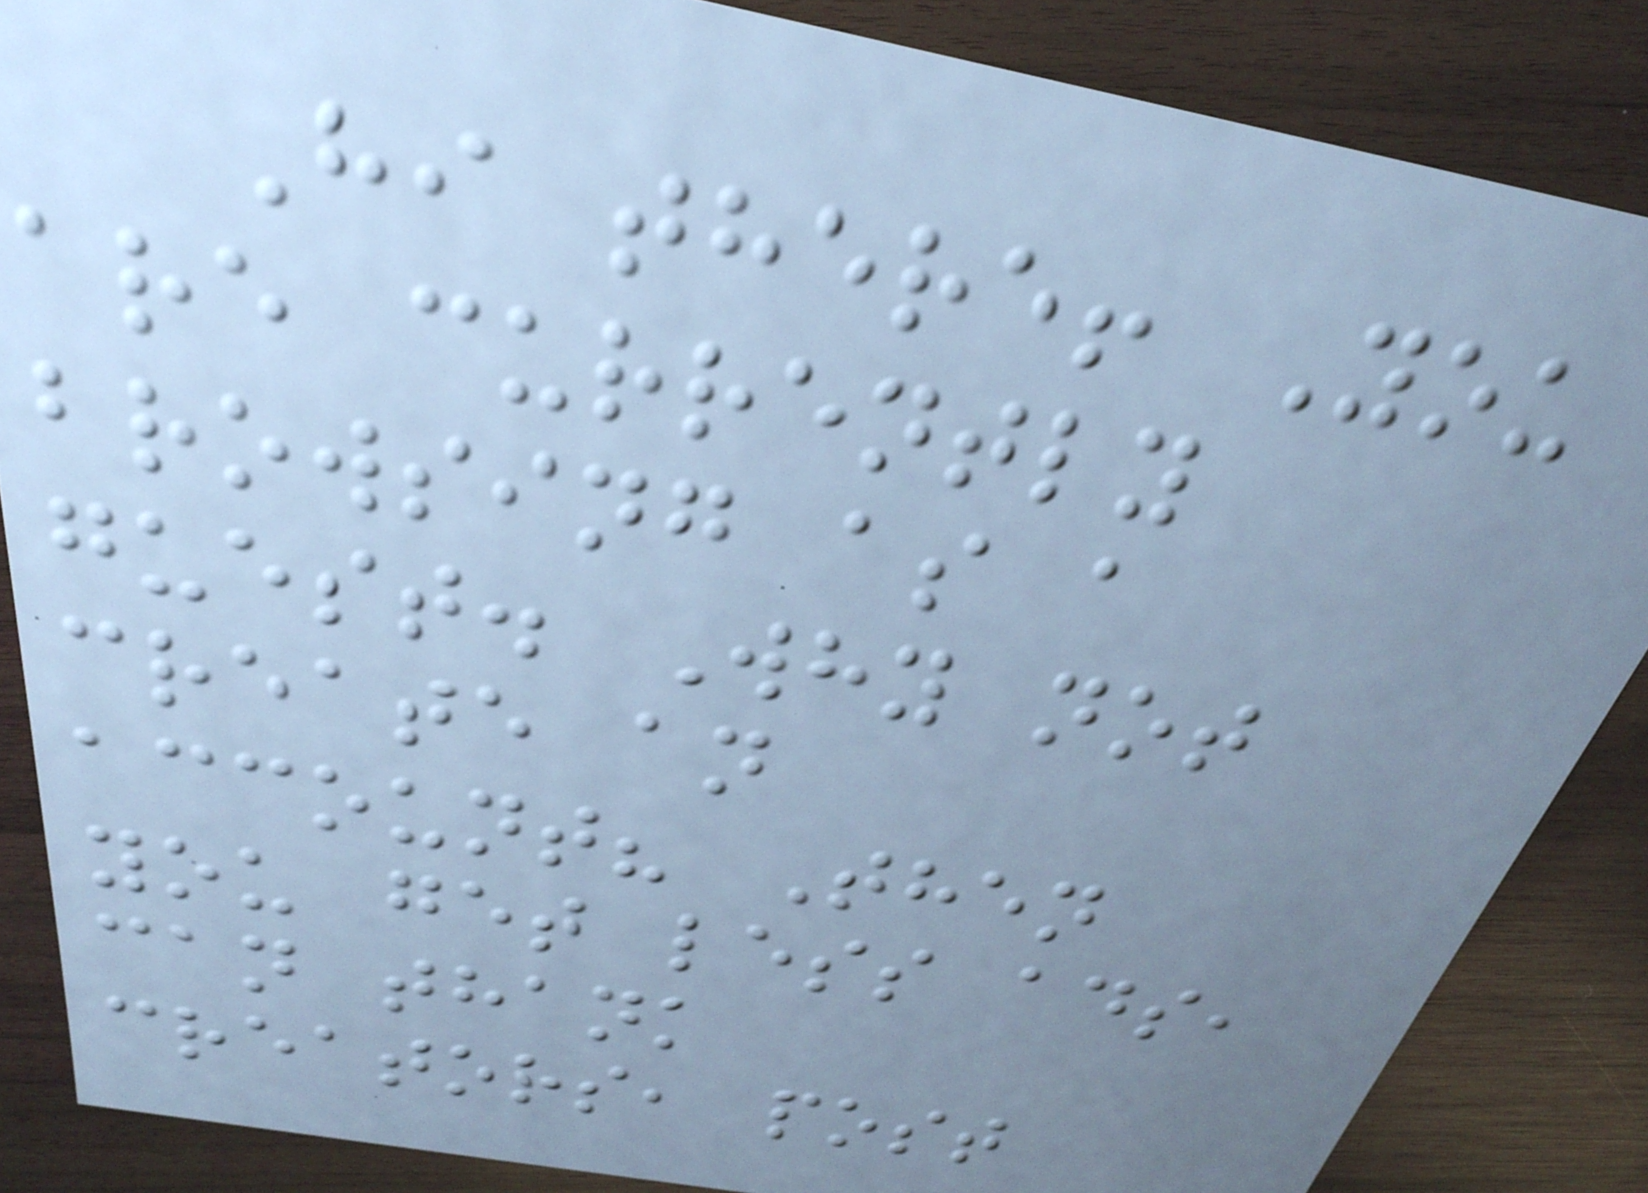Hi there! You
are currently
browsing as a
guest. Why not
create an
account? Then
you get less ads,
can thank
creators, post
